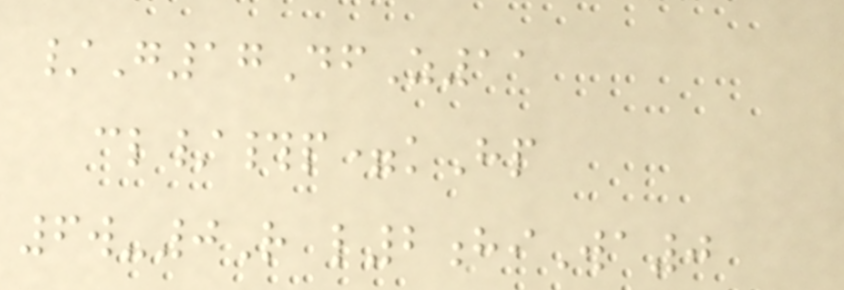/G17DfZ11
cl/#p=kHp
6w-0R l2hiWa0
